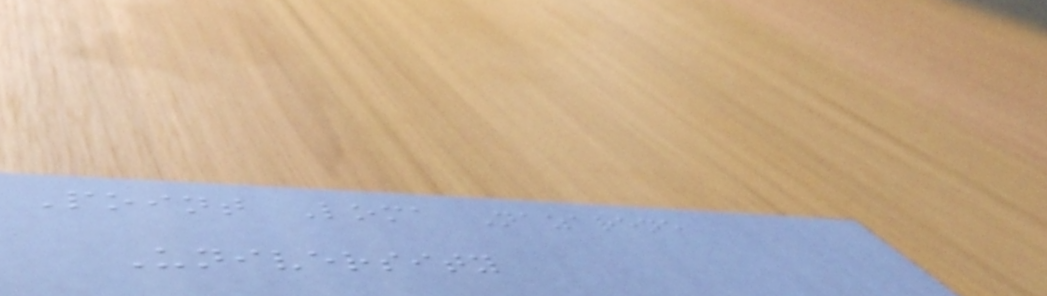Point Loma Nazarene
University
